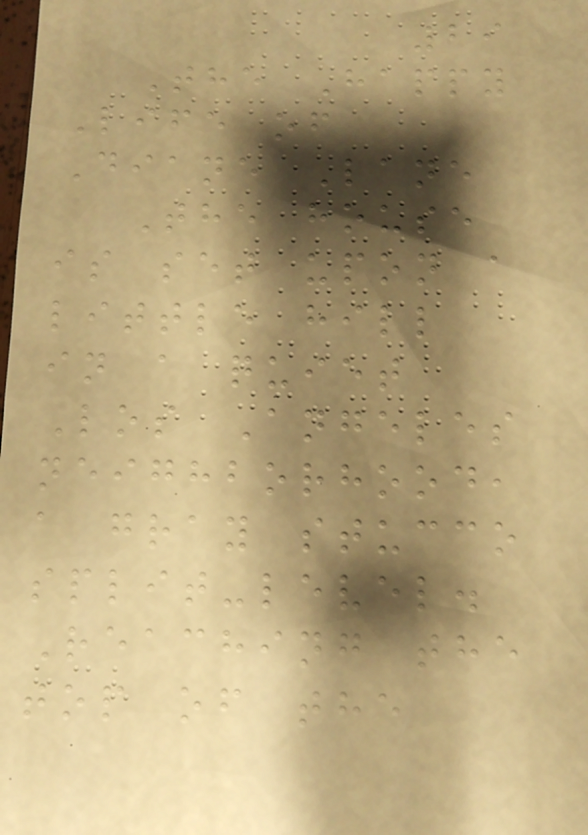29
The Happy
Life of
Diane Lane
The house
is set upon a
little hill
in a quiet
Los Angeles
neighborhood,
a gray stucco
split-level.
Reaching the
top of the
